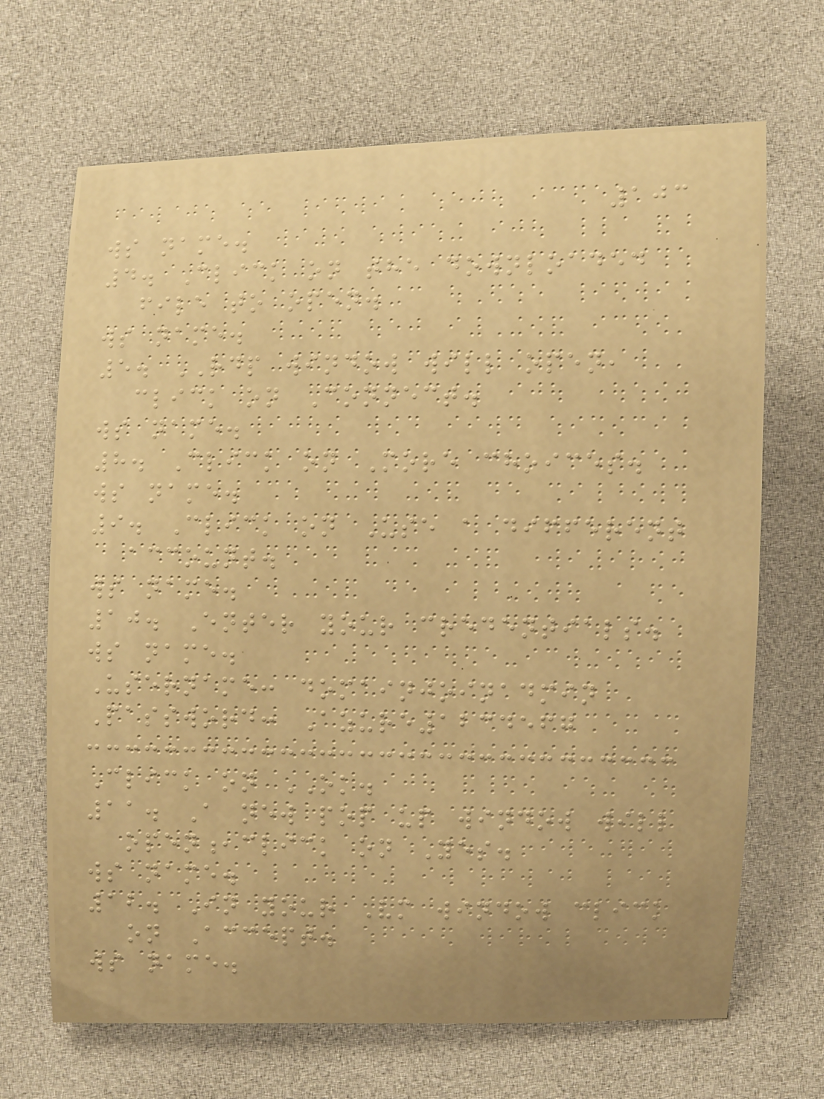103
ws name.
4. Click on the downloaded
file to open.
ws name.
5. RDP window will open,
click on Connect.
ws name.
8. Click on More choices.
ws name.
9. Click on Use a different
account.
ws name.
10. Enter your credentials.
ws name.
Username: domainjoinadmin
Password: Azure1234567
Click on OK.
11. A new pop up window will
open,click on Yes.
ws name.
12. In your Vm window click
on Accept.
ws name.
